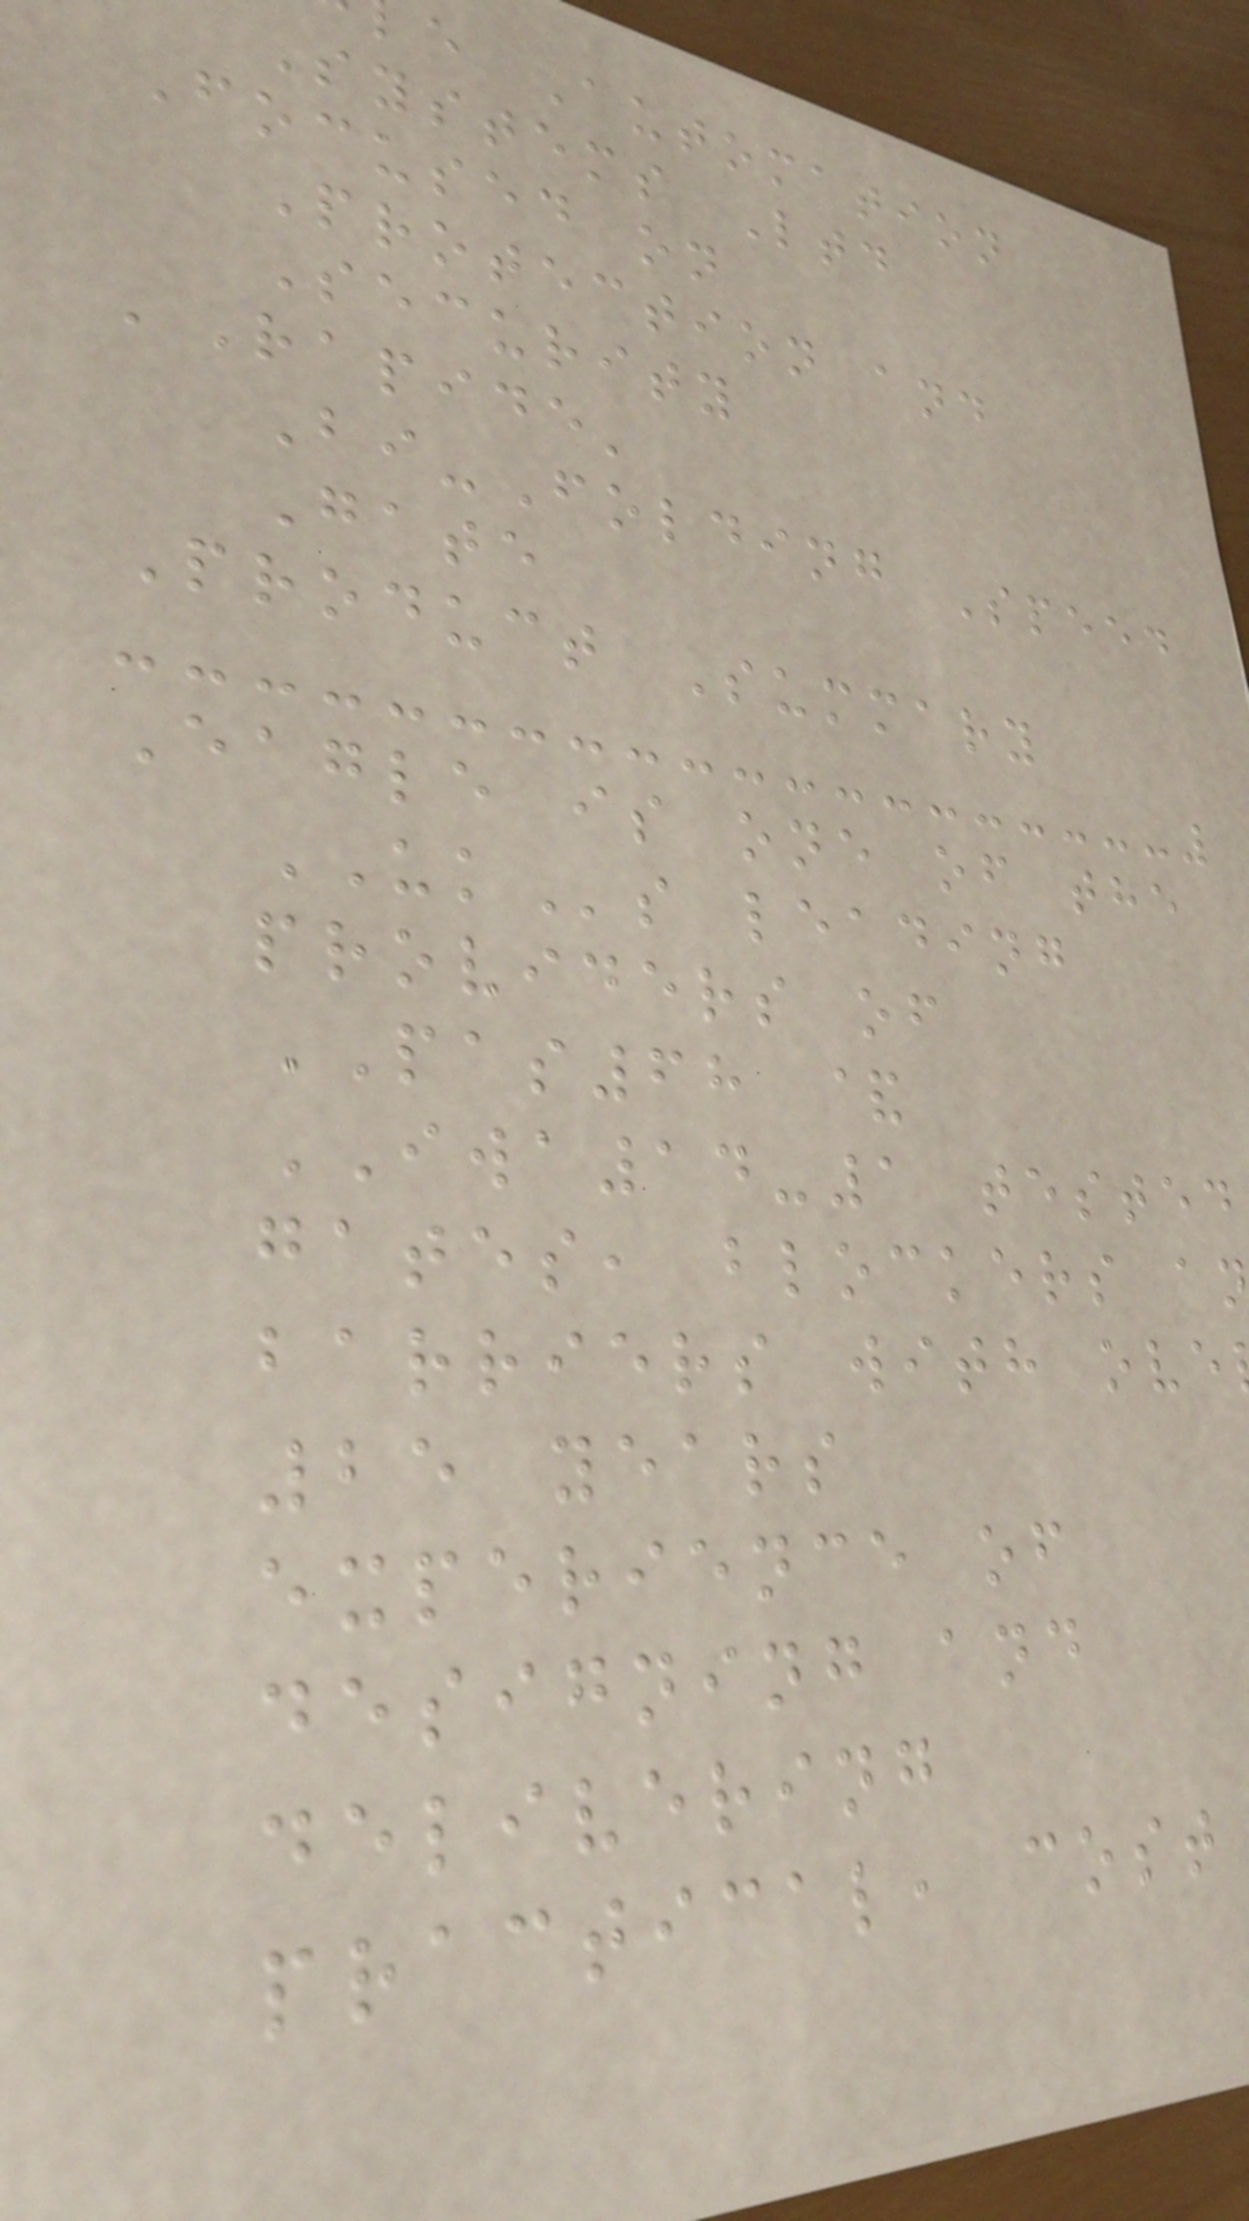e Automation
Systems Ltd
Focused on
Protection and
Security
'Rapide'
Bi-Folding Speed
Gate
Product Summary
Eagle is one of the
UKs leading
providers of
PAS68 &
IWA14-1 tested
gates, blockers a
barriers with ove
25 years
experience of
designing and
delivering
practical, cost
